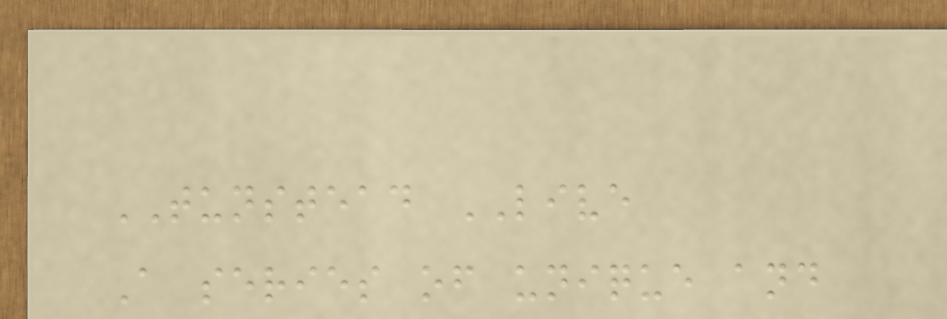TUNSTEAD LIVE
A series of unique and
